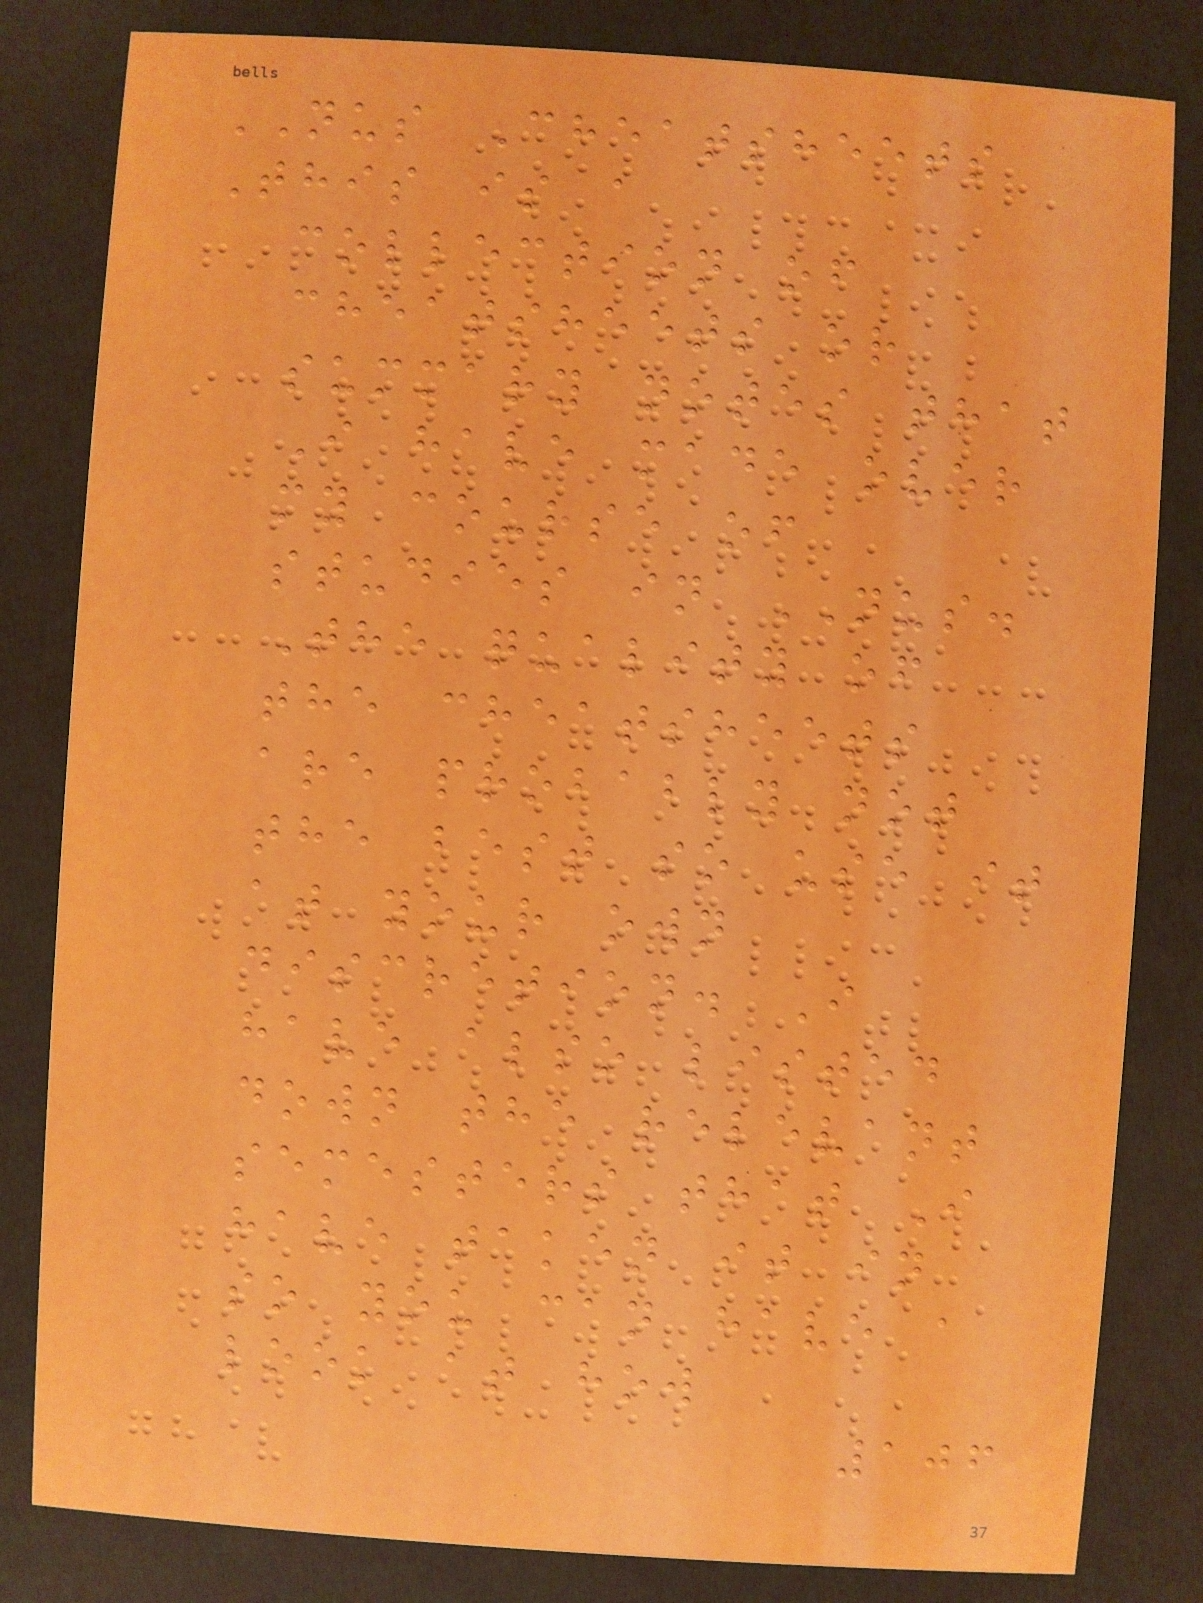NUS Cheatsheets
This is a
collection of
cheatsheets or
summary notes that
I have made over
my course of
studies in NUS.
The quality of
the cheatsheets
are probably not
the best so use it
at your own
discretion. I
have also listed
down the relevant
semesters that I
have taken it in
so you can have a
look at how
106
